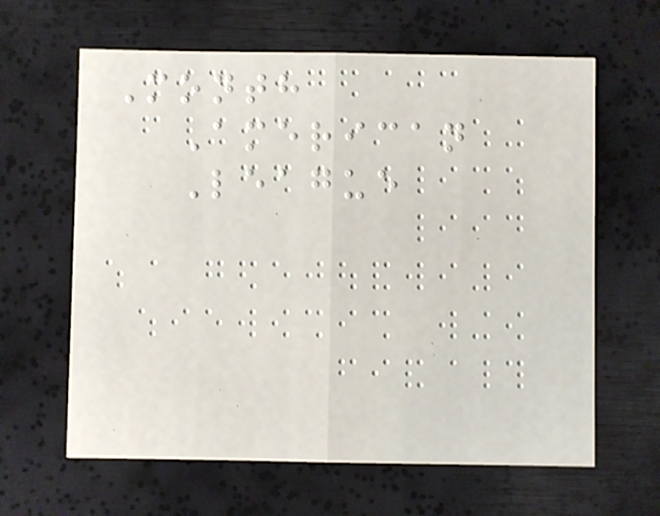Month
American
League
